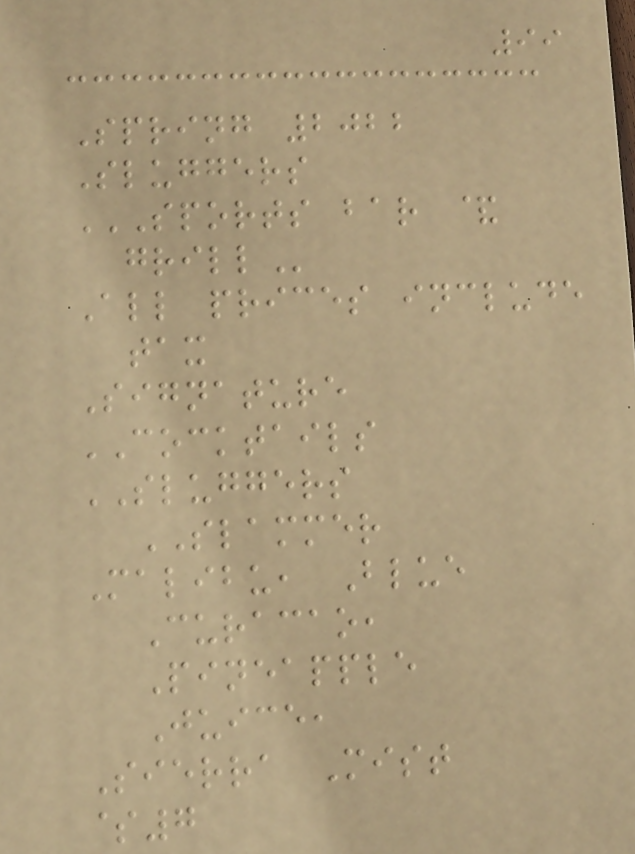99
Spring 2022
Sluggers
SPORTS BAR &
GRILL
All prices include
tax
Signature
COCKTAILS
SLUGGERS
SLAMMER
Malibu, Blue
Curacao,
Pineapple
Juice,
Sierra Mist
$7
